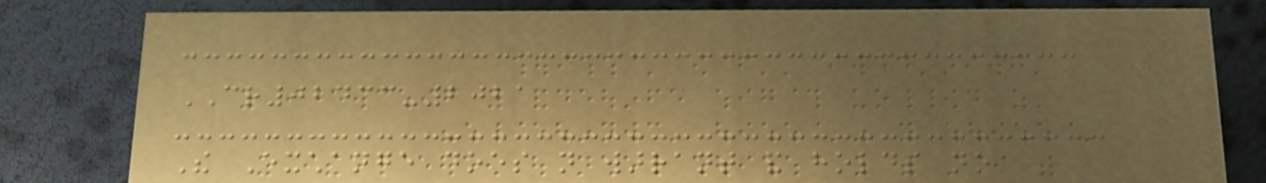CR02433-2021
The Exchange does not warrant and holds no
